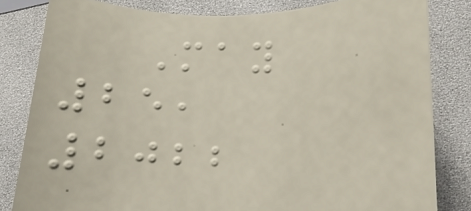May
25,
2022
